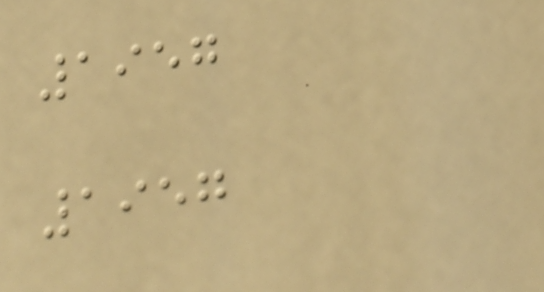1957
1957
